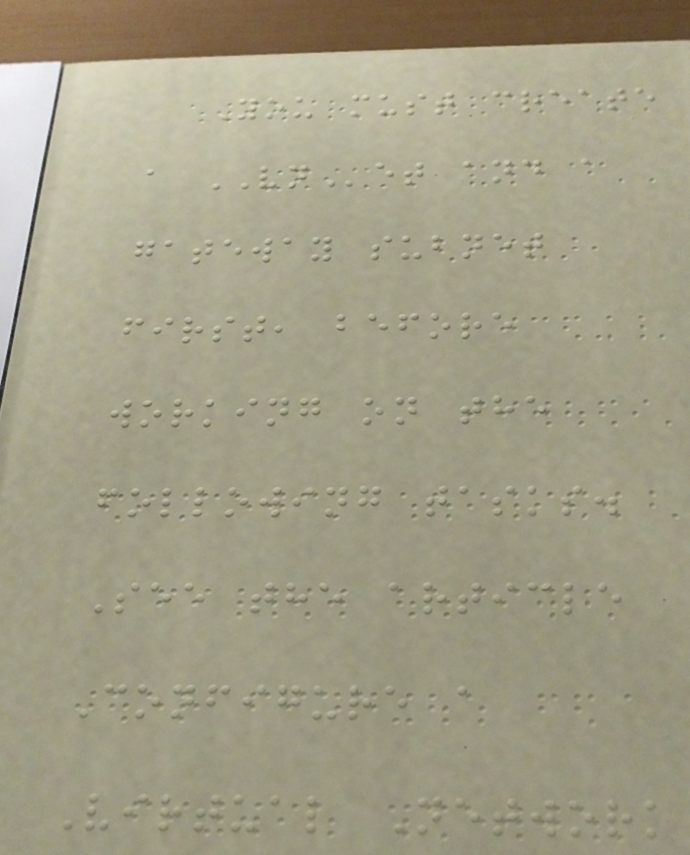You must create
a VNet and a
gateway subnet
first, before
working on the
following tasks.
See the article
Configure a
Virtual Network
